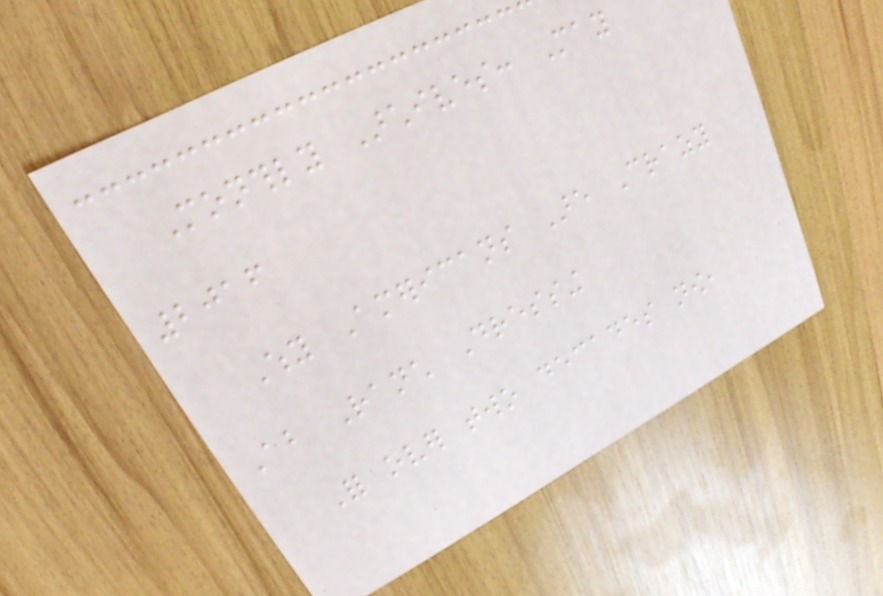Monthly Archives: May
2016
Why Americans Are Crazy
About Ranch Dressing
For over two decades now,
